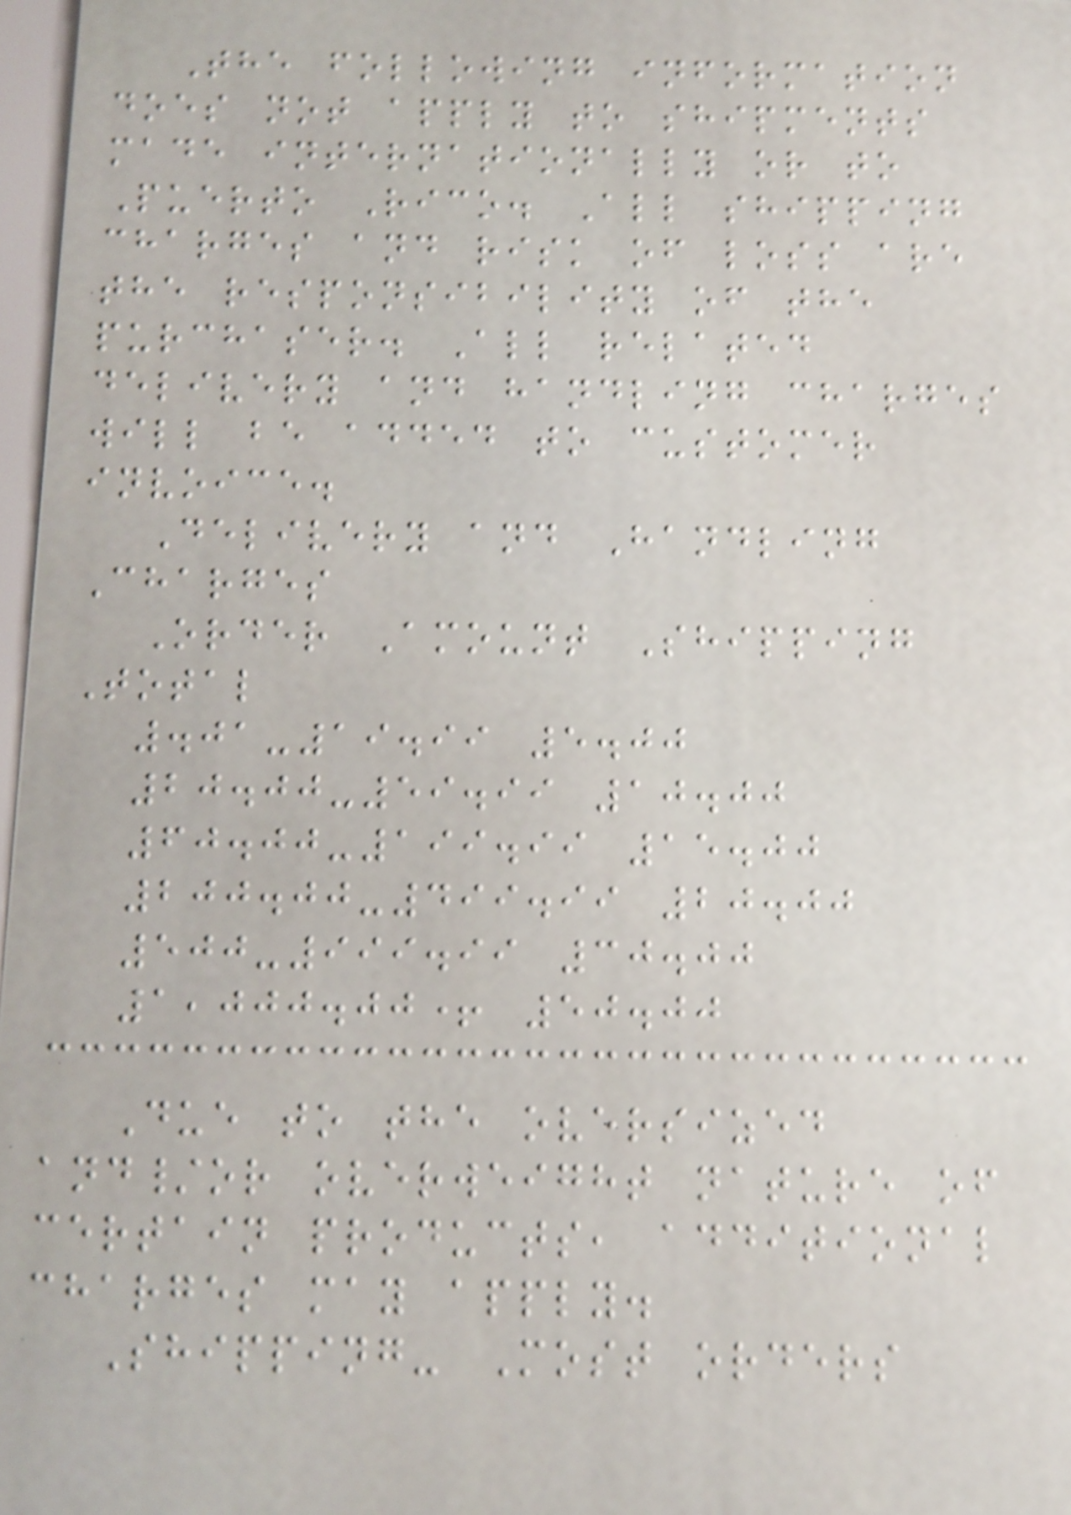The following information
does not apply to shipments
made internationally or to
Puerto Rico. All shipping
charges and risk of loss are
the responsibility of the
purchaser. All related
delivery and handling charges
will be added to customer
invoice.
Delivery and Handling
Charges
Order Amount Shipping
Total
.01-19.99 5.00
20.00-59.99 10.00
60.00-199.99 15.00
200.00-499.99 20.00
500-999.99 30.00
1,000.00+ 50.00
Due to the oversized
and/or overweight nature of
certain products, additional
charges may apply.
Shipping- Most orders
